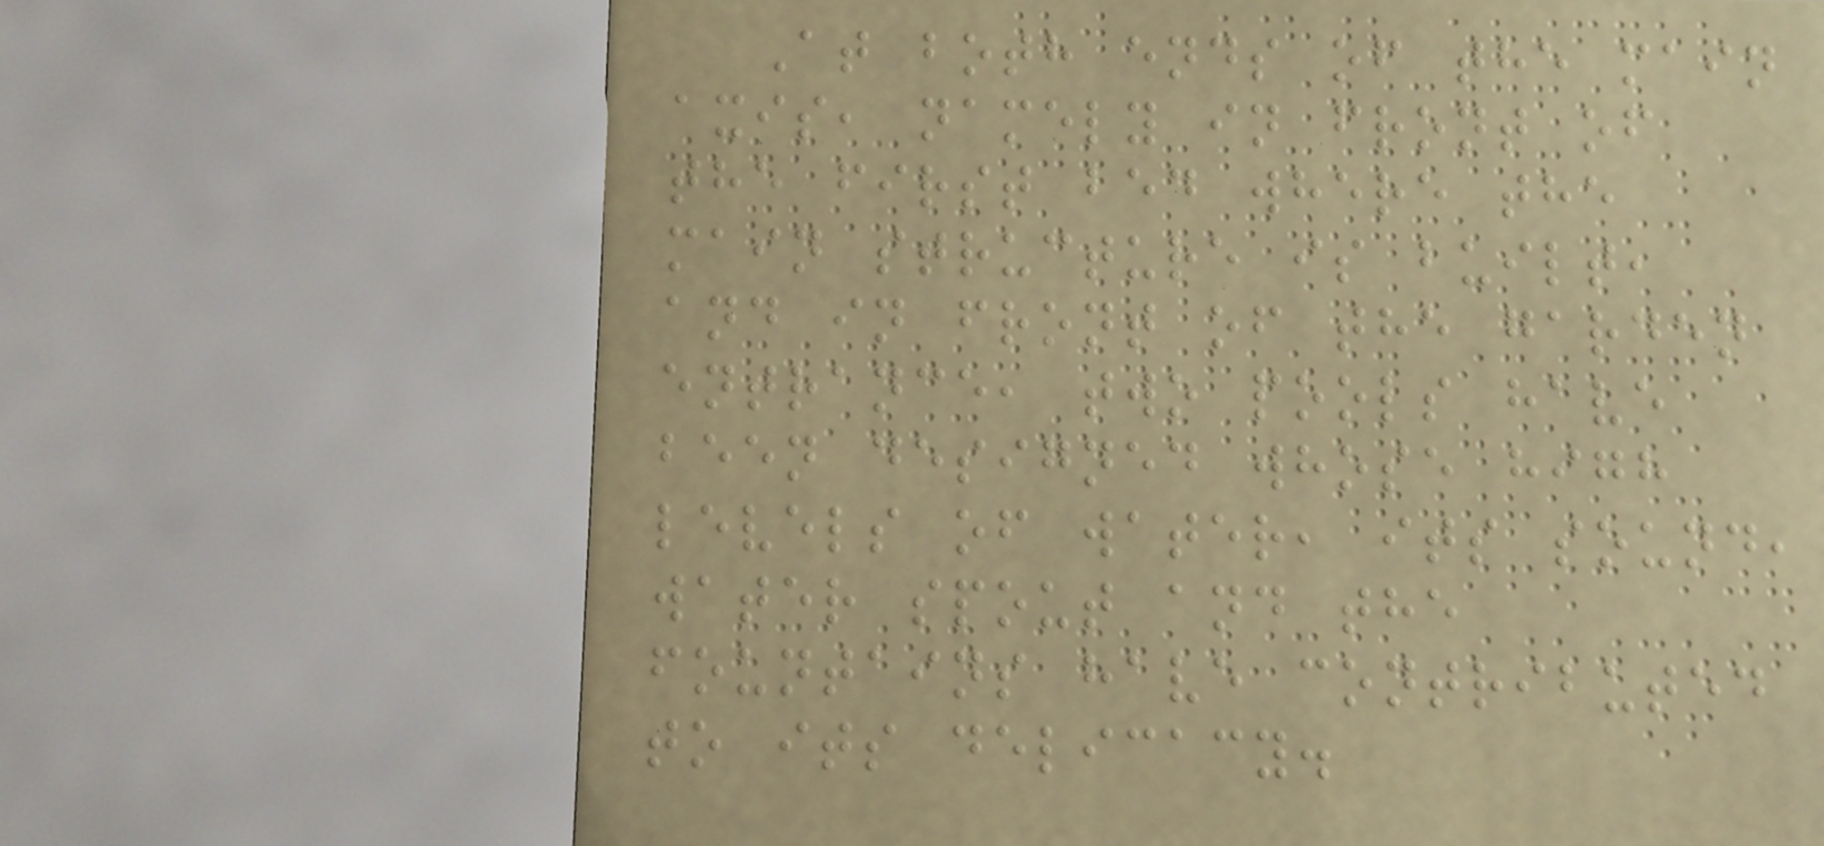At both ends of the main
axis, namely in front of
the first bed where the
main structure is built,
and in front of the garden
entrance, two pools have
been designed whose high
levels of water, its sound,
water spout and the
fountains have contributed
to its delicacy.
